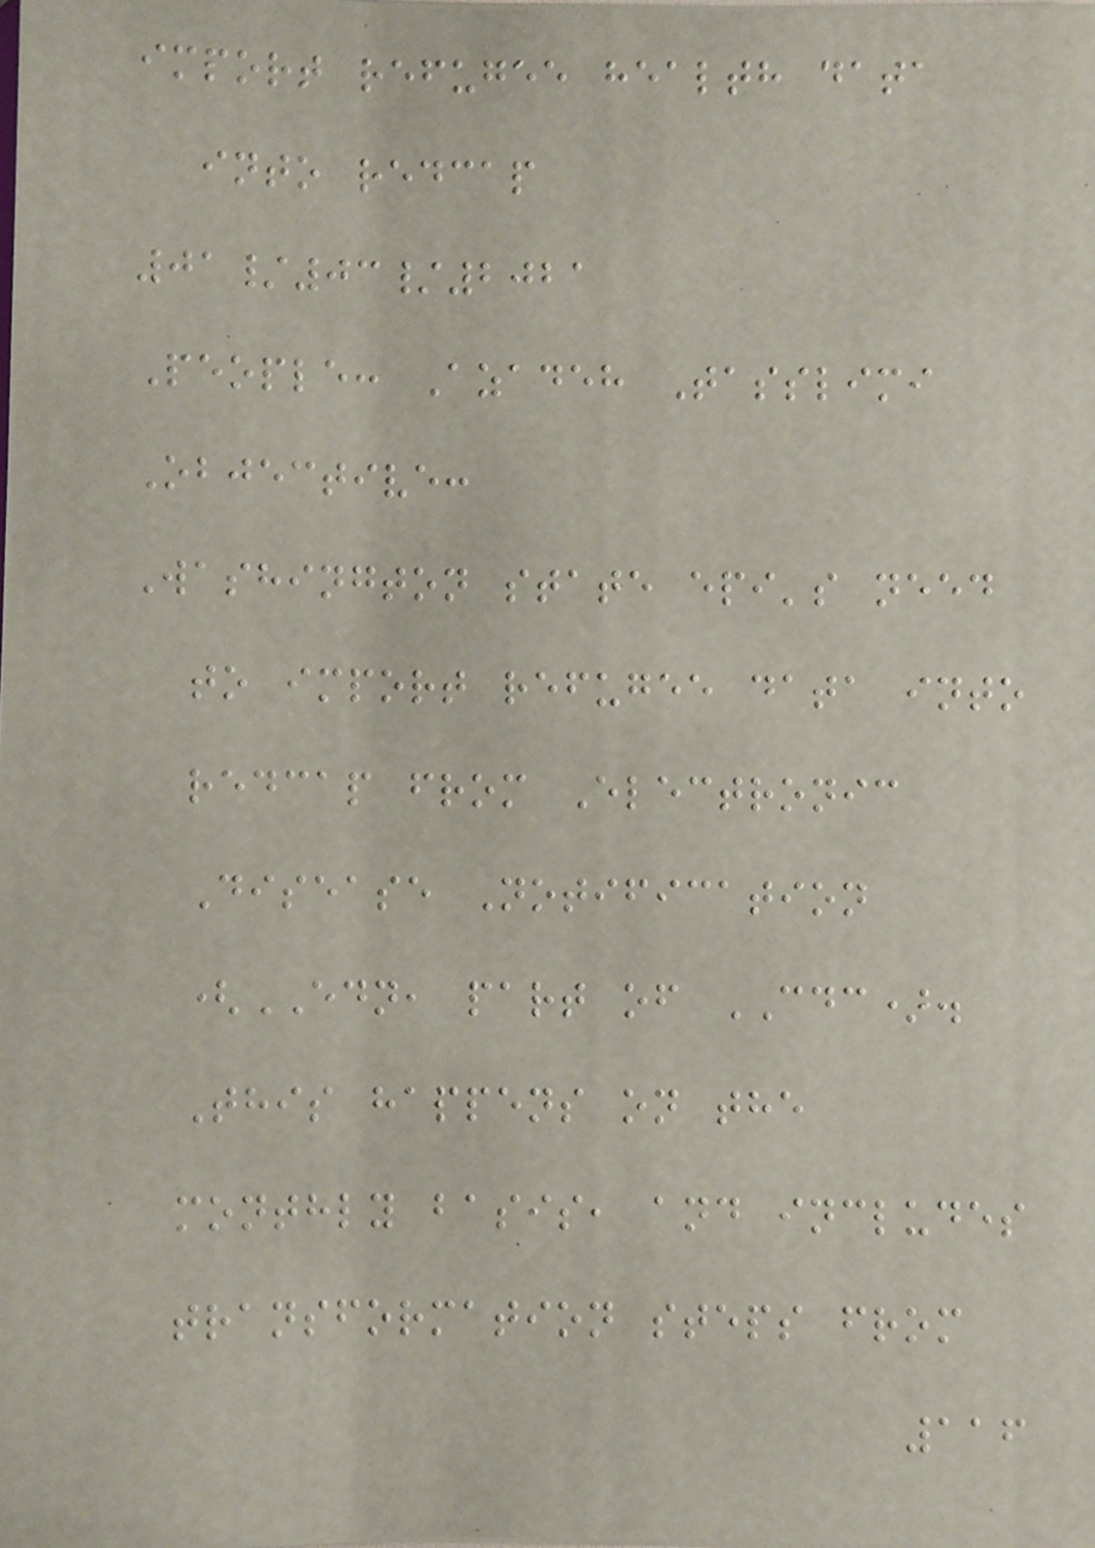import refugee health data
into redcap
01/03/2021
People: Azadeh Tasslimi
Objective:
Washington state epi's need
to import refugee data into
redcap from Electronic
Disease Notification
(EDN, part of CDC).
This happens on the
monthly basis, and includes
transformation steps from
116
